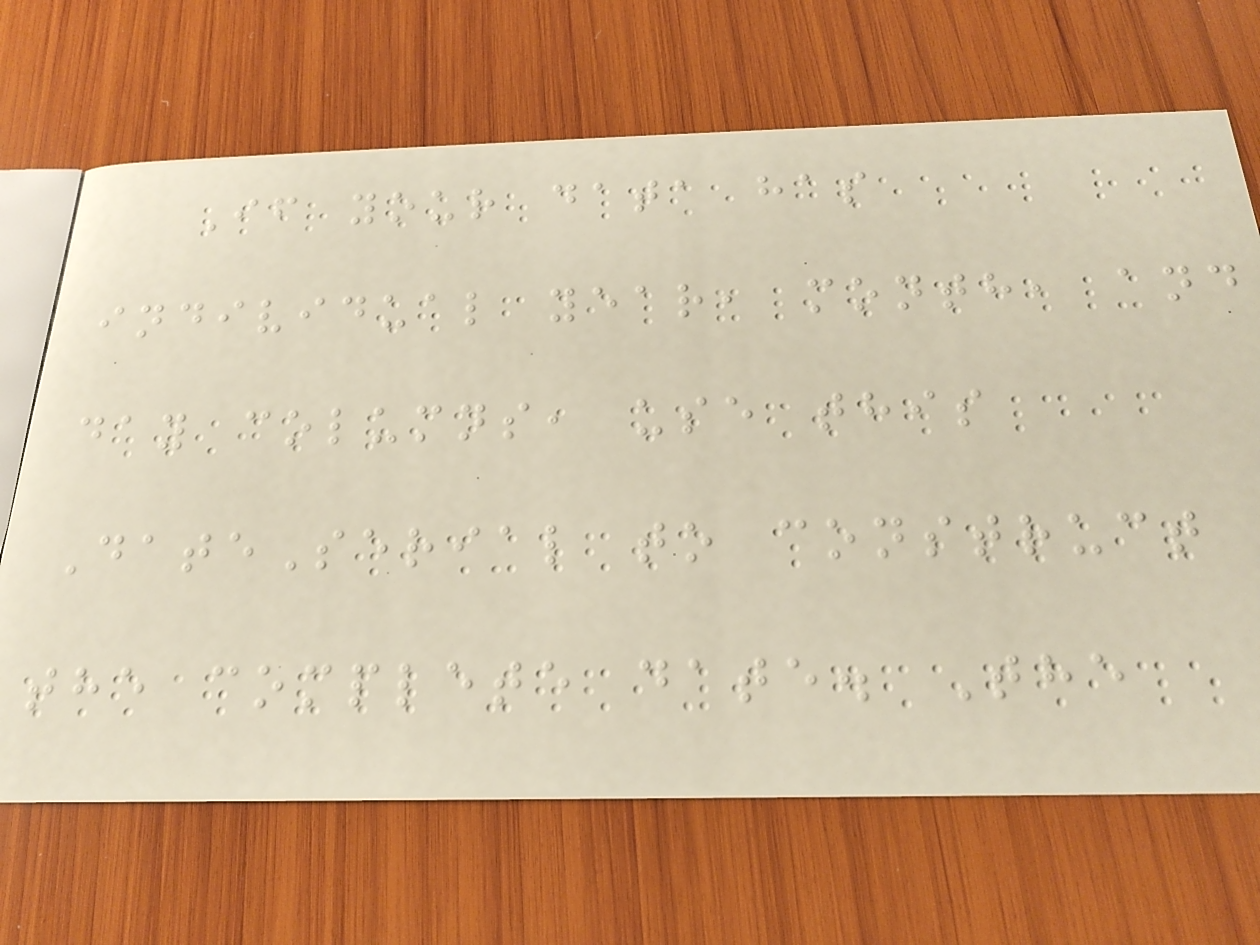If your data has
individual year, month, and
day columns, use this
DateSerial to construct
the complete date. The
